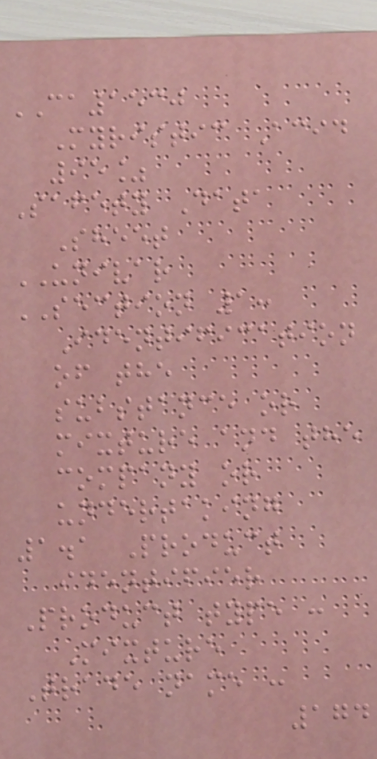CA1530
Myristic Acid
95%
Safety Data
Sheet
UNIVAR
SECTION 1:
Identification
of the
substance or
mixture and the
company or
undertaking
1.1 Product
identifier
Product type :
Mixture
Trade name :
174
